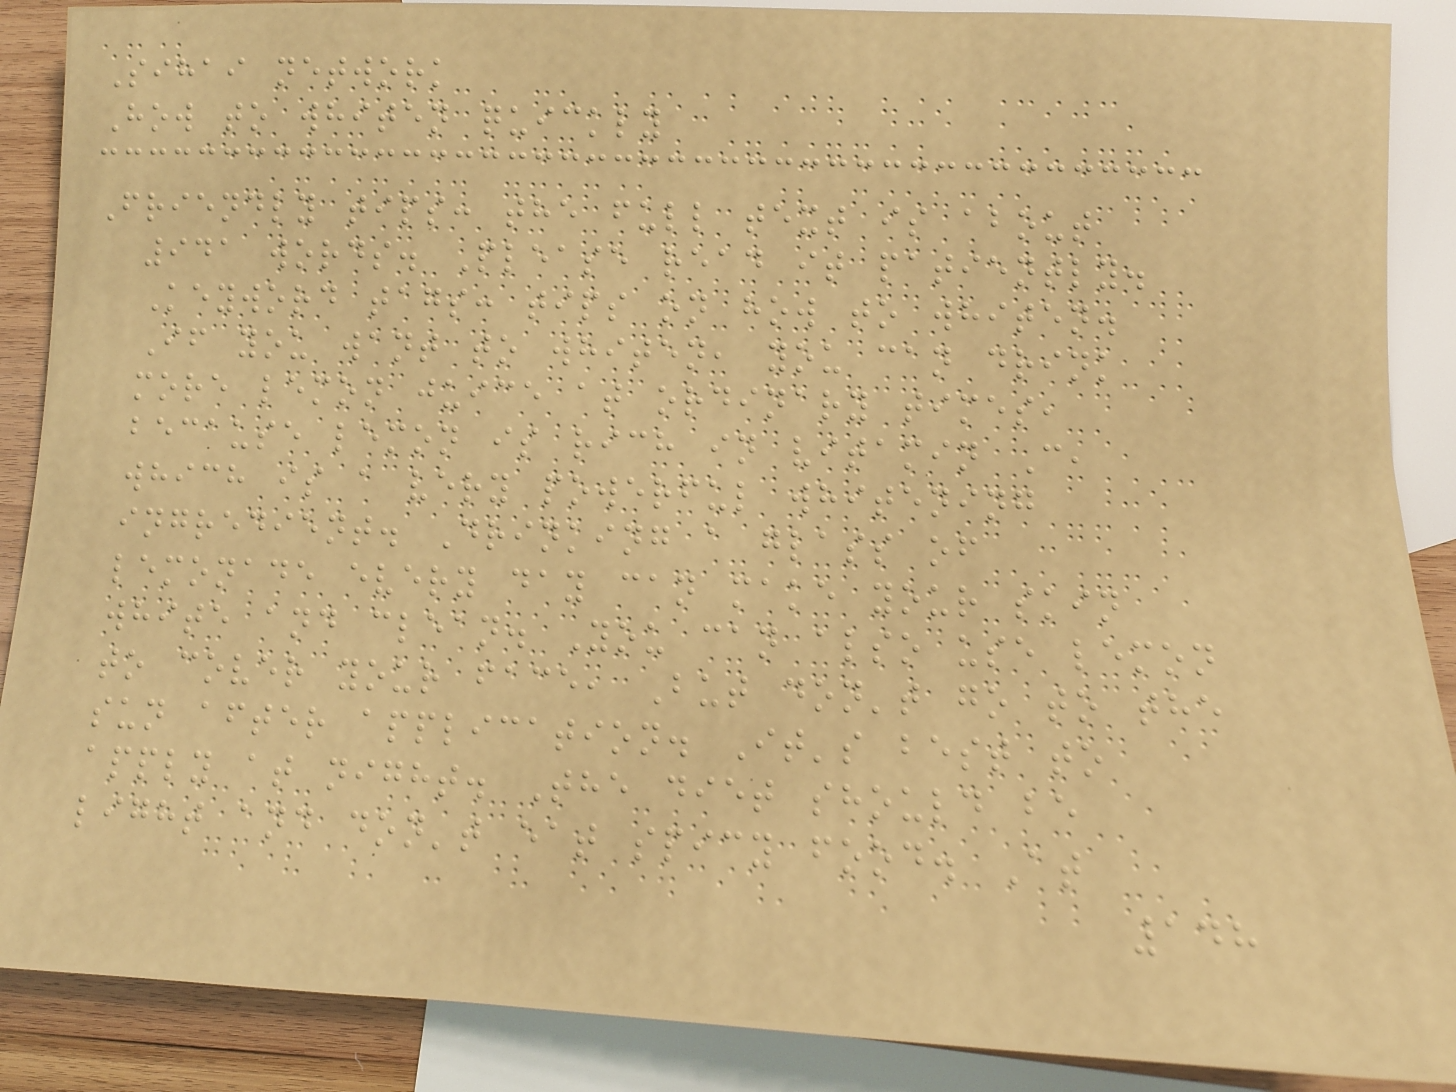Sihai network
How to whiten quickly
Friendly tips: the full text is about
941 words. Please read it patiently.
Keyword tags: tips on how to whiten.
If you want to whiten, you can drink
more lemon juice at ordinary times,
because lemon is rich in vitamin C,
which is a very powerful whitening
ingredient. Drinking a glass of
lemonade every day can make your skin
white and clean. You can also use lemon
to cover your face, But don't go to the
sun after application. It's best to
apply at night. The diet should be
light and don't eat spicy food. At
148
